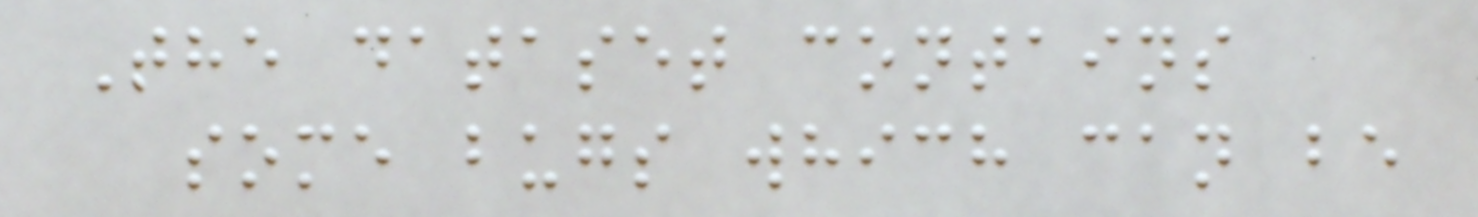The dataset contains
some bugs which can be
